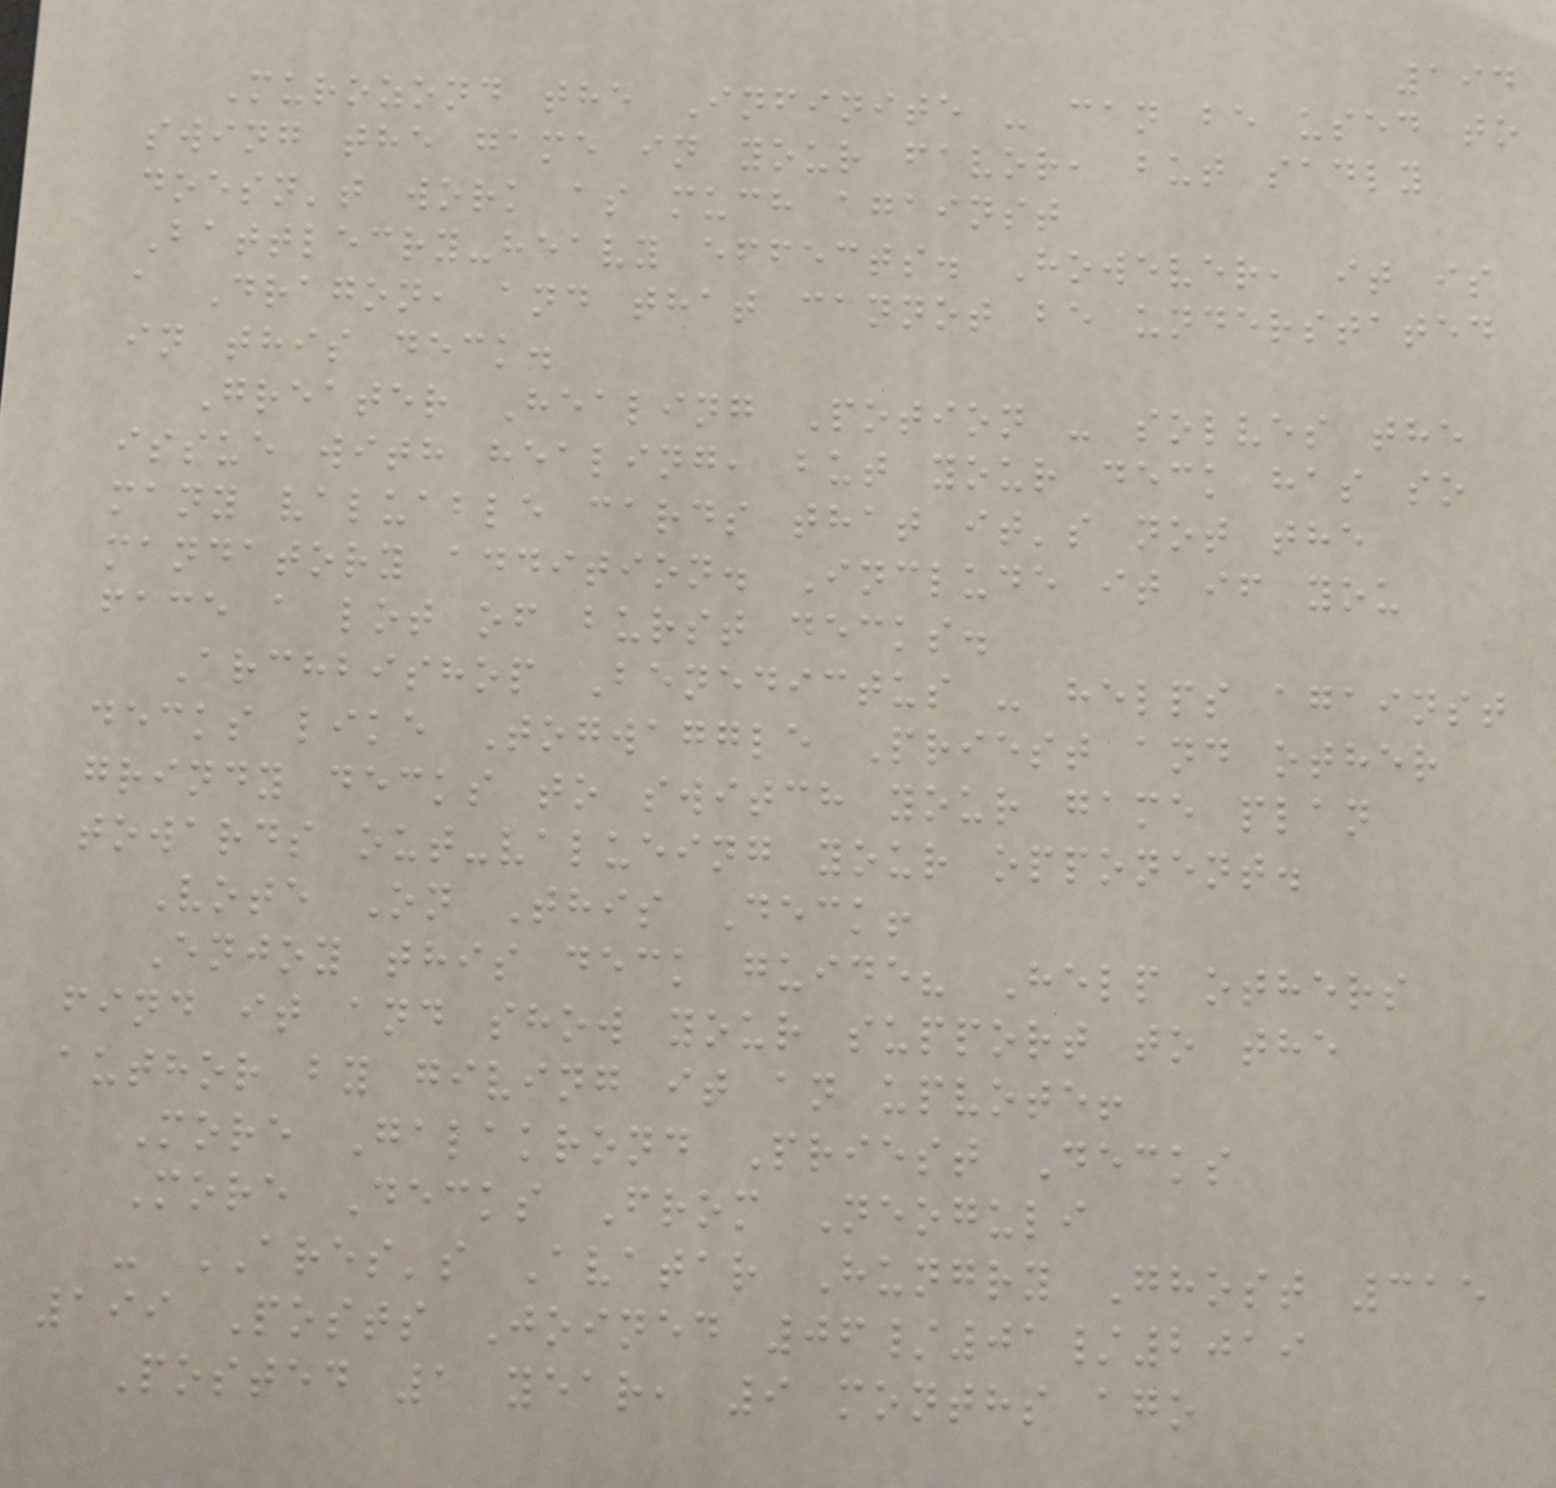194
Murozond the Infinite - can be used to
swing the game in your favor, but sadly
doesn't work as much against
Battlecry-heavy effects. However, it is
a Dragon, and that cannot be understated
in this deck.
Greater Healing Potion - solves the
issue with healing, but your deck has so
many valuable cards that it's not the
mandatory addition. Include it if you
face a lot of burst decks.
Archbishop Benedictus - helps against
decks like Togwaggle Priest and other
grindy decks to switch your game plan
towards out-valueing your opponent.
Vote On This Deck!
Enjoy this deck guide? Help others
find it and show your support to the
author by giving it an upvote!
More Galakrond Priest Decks
More Decks From Neoguli
- ARES's Avatar Hungry Ghost 315
199 Posts Joined 06/01/2019
Posted 1 year, 9 months ago
